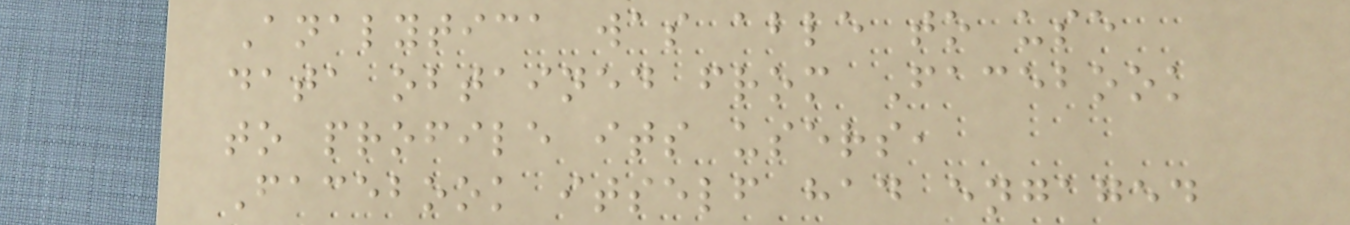Analytica was able to use
data obtained from Facebook
to profile its users,
Facebook itself had engaged
